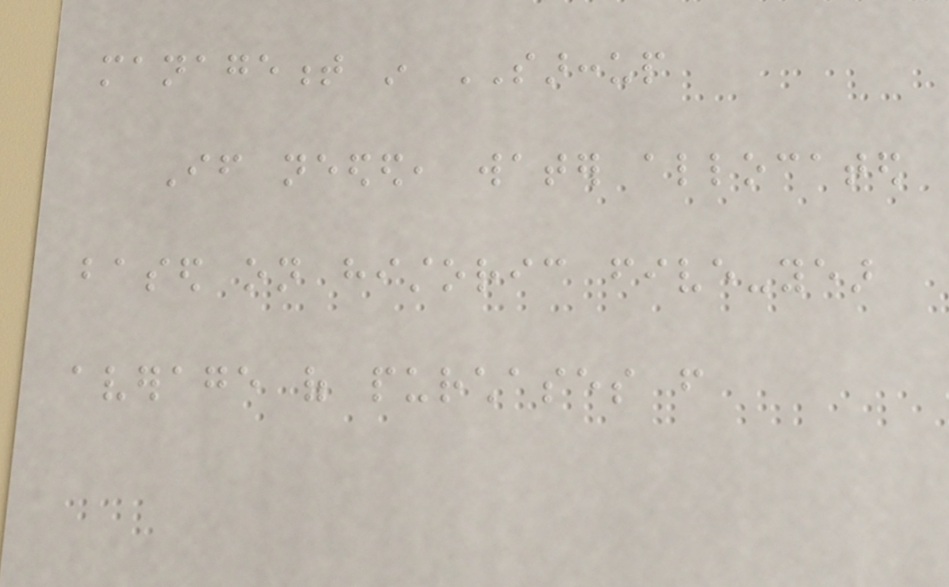management in SARCCUP
If needed, water allocated
based on historic five-year
average of purchases from
